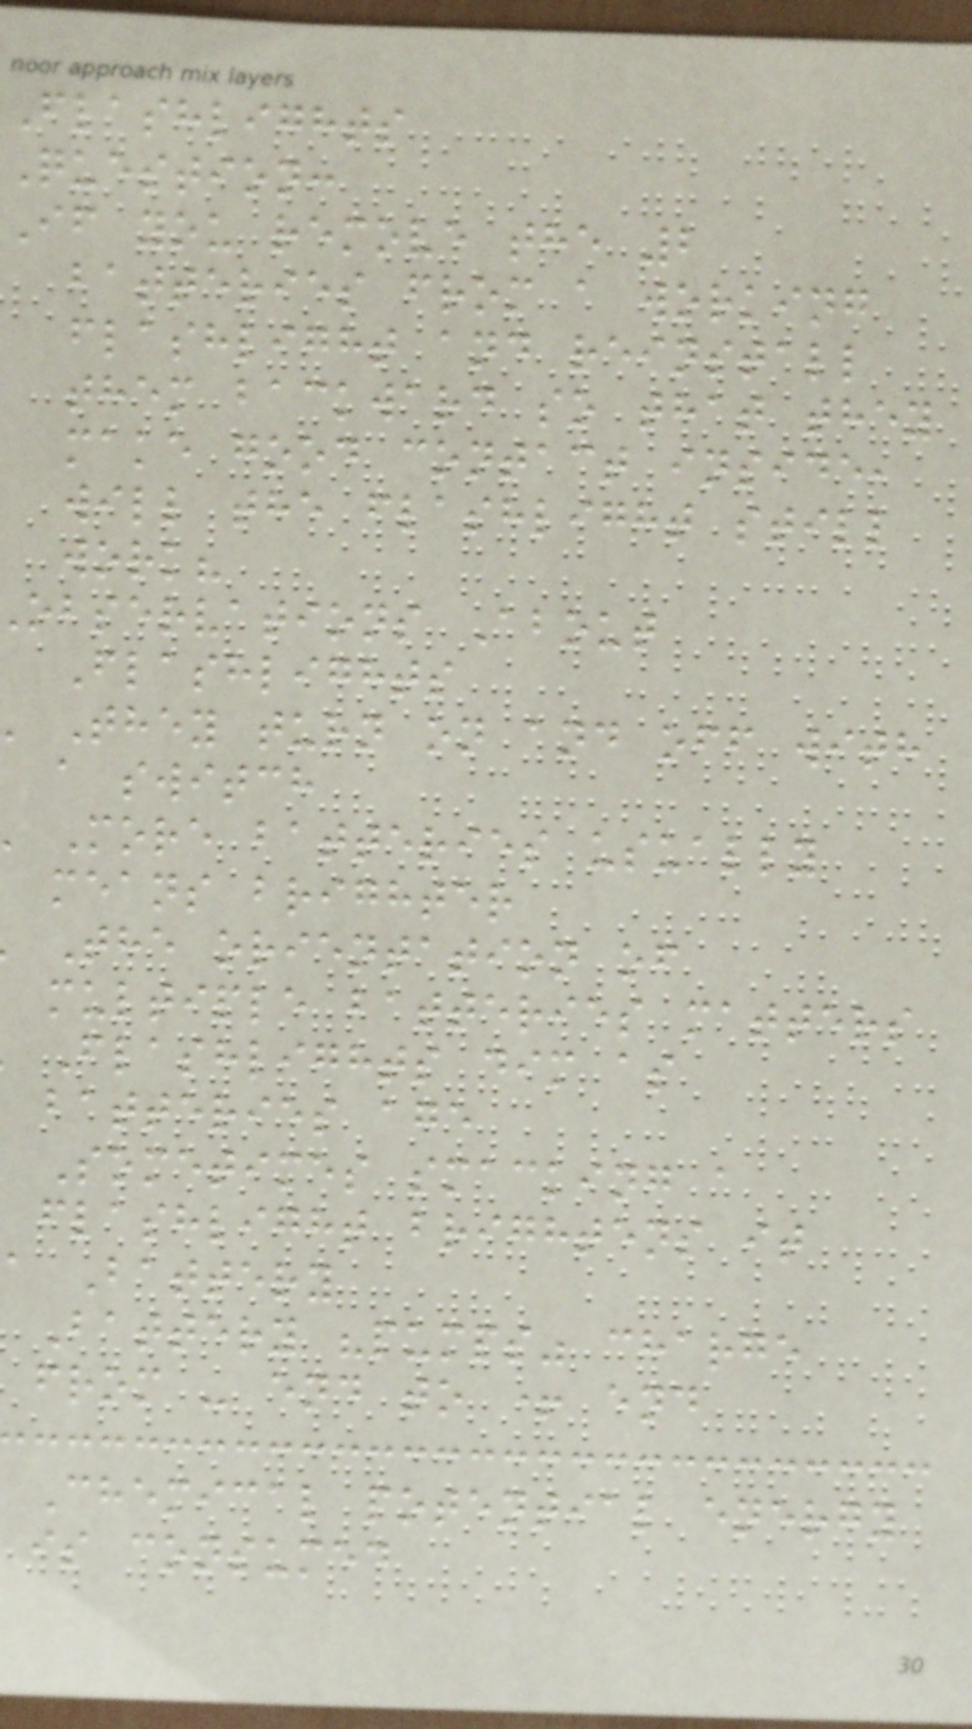Flashlights
Question:
If you remove the 2
batteries from a working
flashlight and reinstall
them backward so that they
make good contact inside,
will the flashlight still
work?
observations About
Flashlights
They turn on and off with
a switch
More batteries usually
means brighter
The orientation of
multiple batteries matters
Flashlights dim as
batteries age
Sometimes smacking a
flashlight brightens it
a Battery
Battery "pumps" charge
from - end to + end
Chemical potential energy
is consumed
